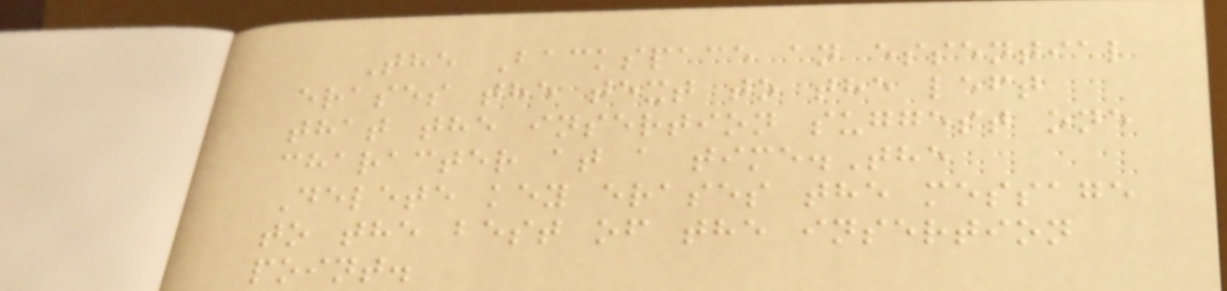The Backspace an essential
erases the text to the left
that the insertion suggest one
character at a time.The
Delete key erases the message
to the best of the insertion
point.
